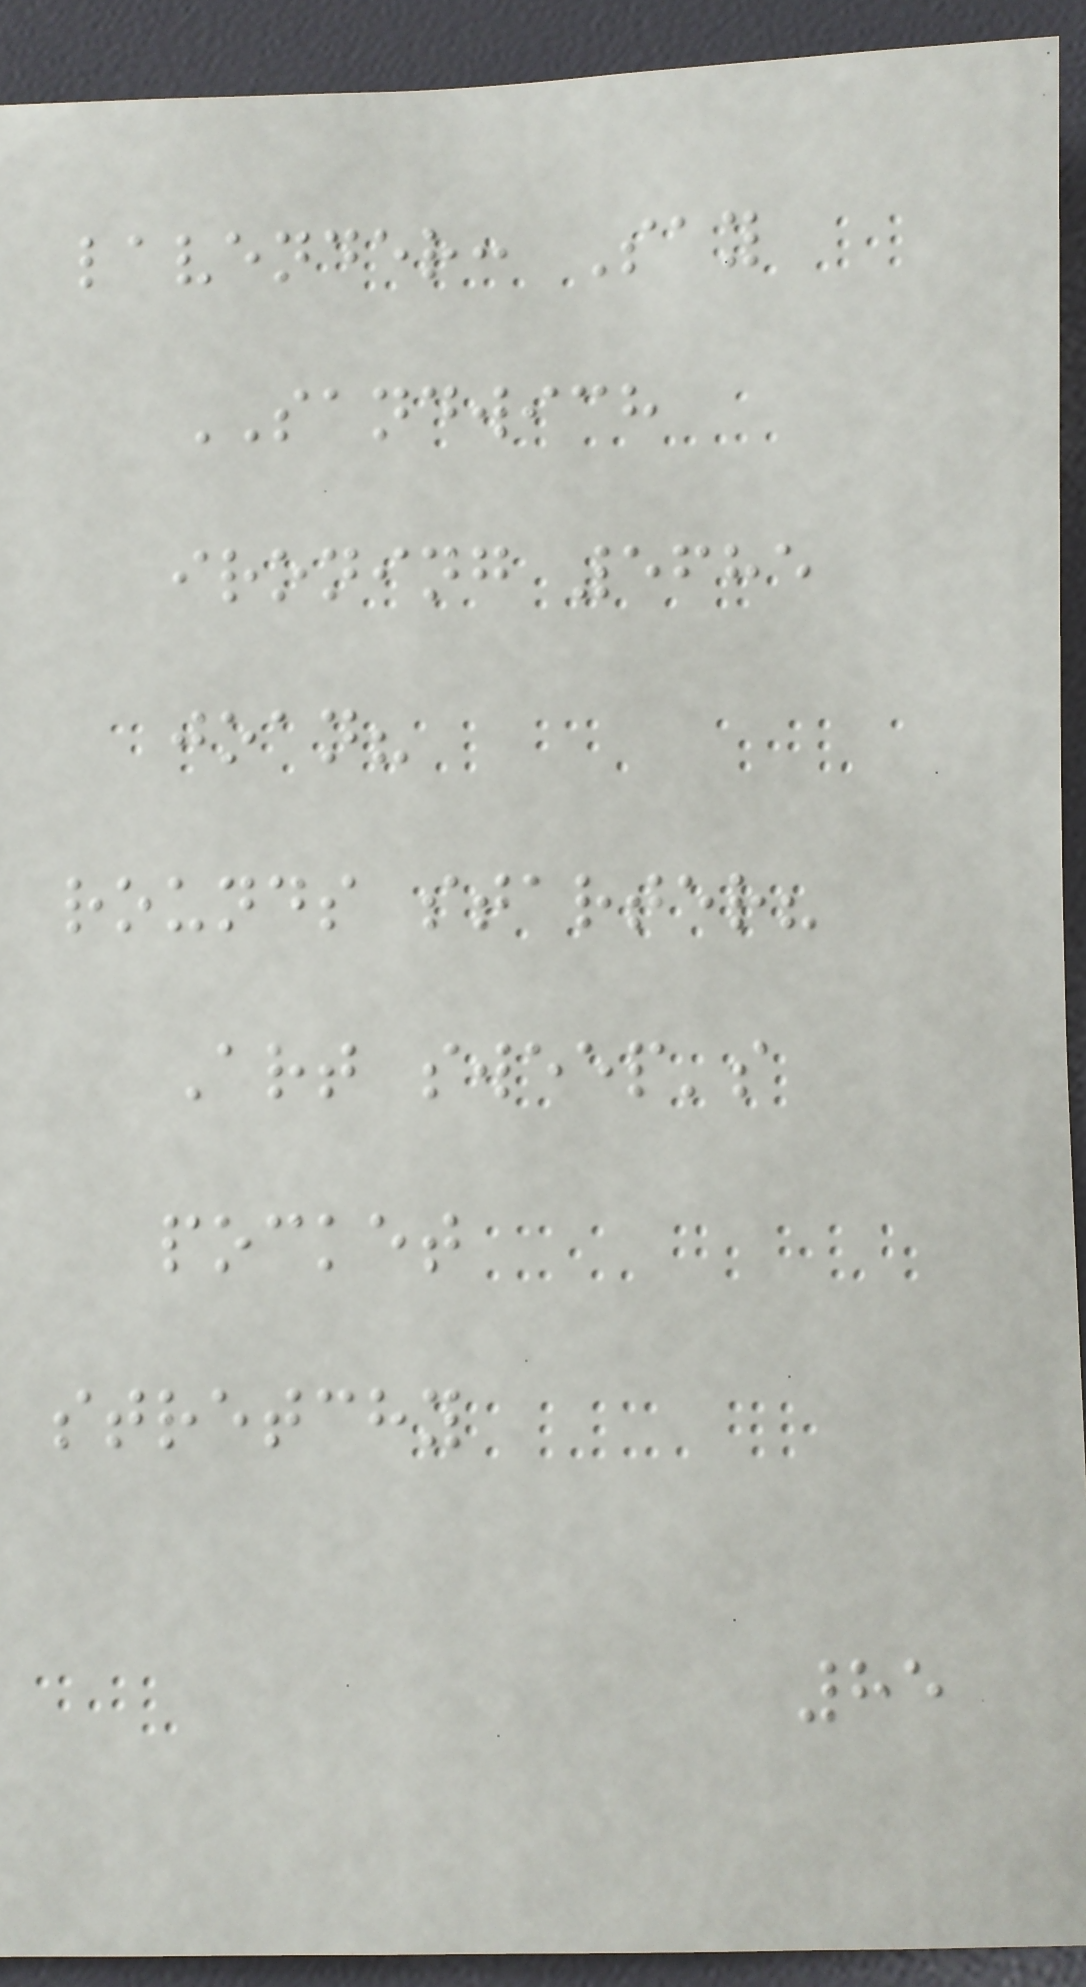lavender: Say
SANDWICH
ironing 5685
joan?
rounds starter?
Art sweep's
pocket
stretchy
85
